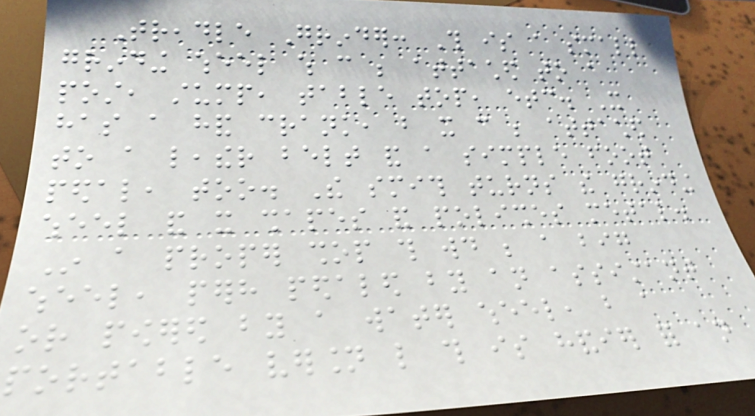Treadle Grinder: This is a small
grinding wheel which can be attached to a
post, stump, table top, etc. It
has a hand crank, but it can be attached
to a leather belt and a simple foot
pedal, too. The smith turns the grinding
wheel and it shapes and polishes metal.
In a proper shop this would be a big
wheel, perhaps pedaled by an assistant
or powered by a water wheel, but a
portable version like this is handier for an
